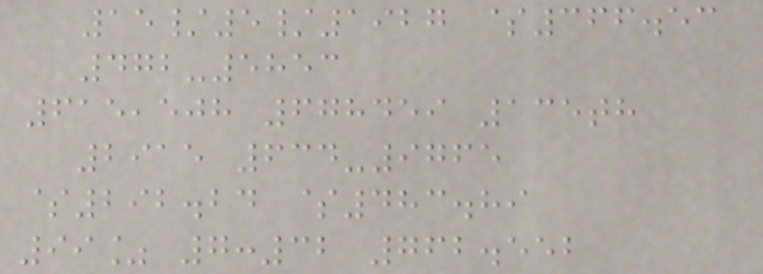15/5/1927 $366.53
472-5853
615,508 678459 135th
2915 634-9765
$292.24 $483.89
99% 7:32 762.552
